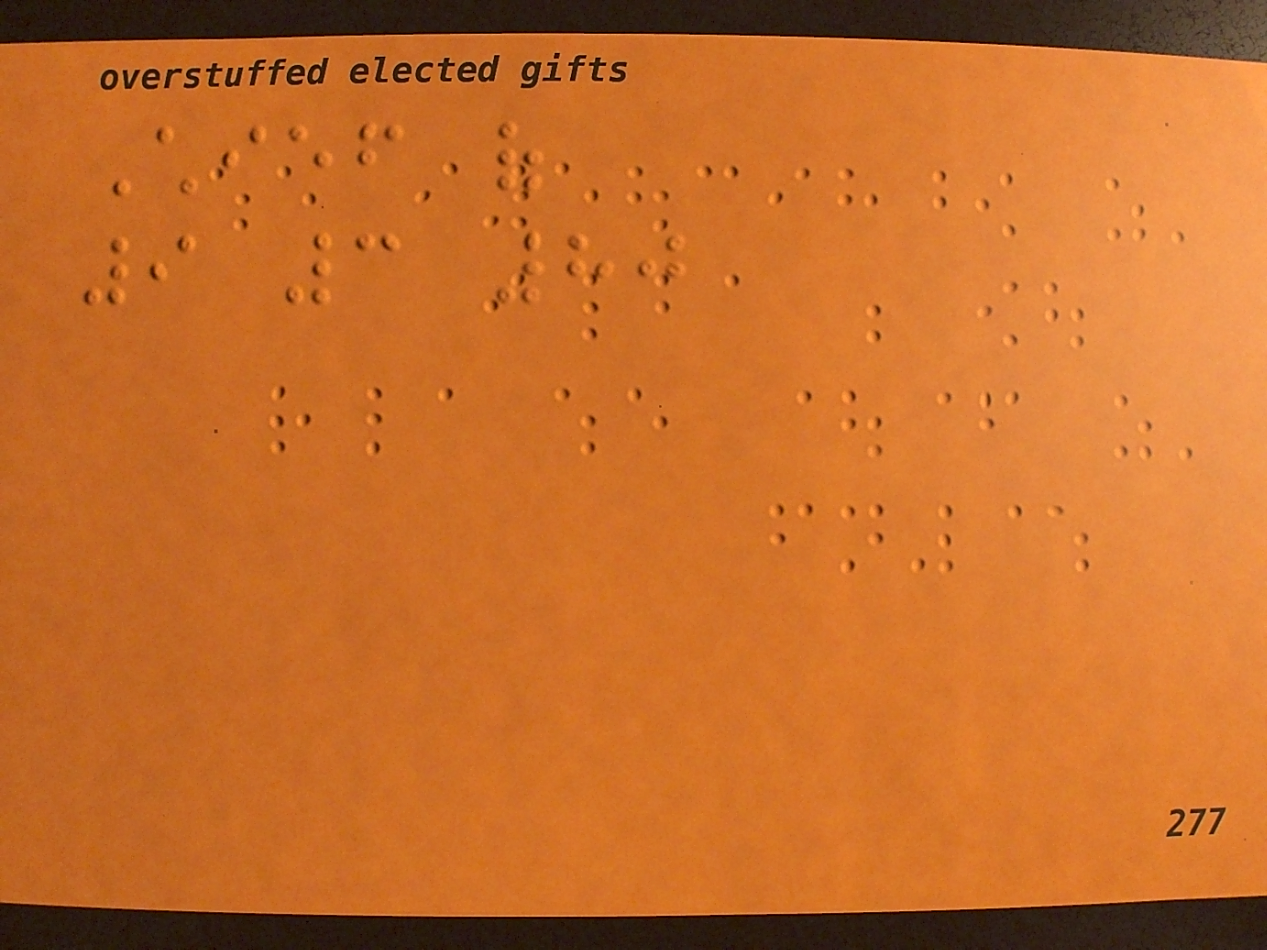Chief of
9 3 80
